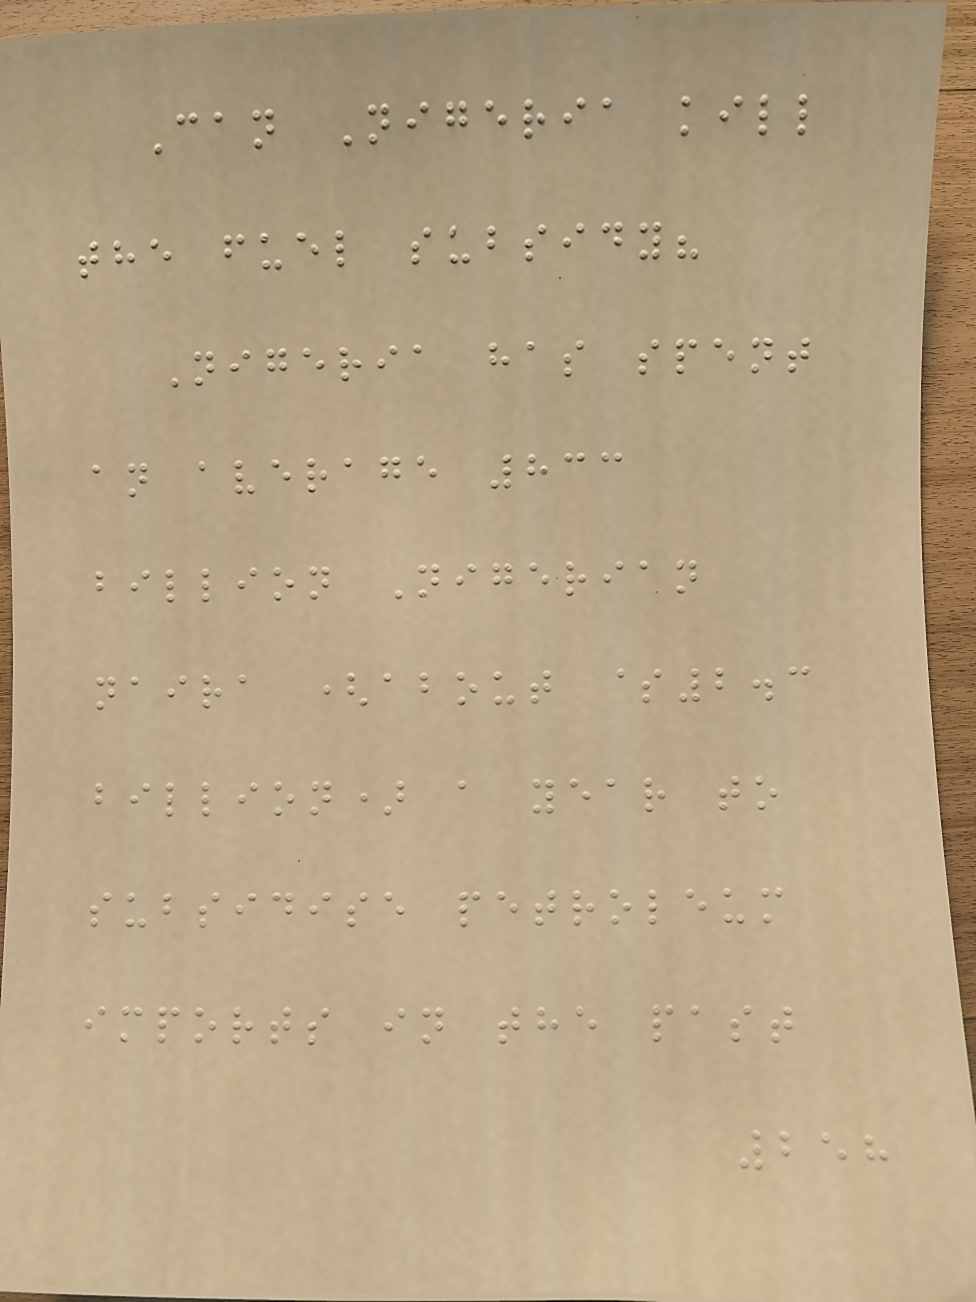Can Nigeria kill
the fuel subsidy?
Nigeria has spent
an average 833
billion Nigerian
naira (about $2.3
billion) a year to
subsidise petroleum
imports in the past
258
